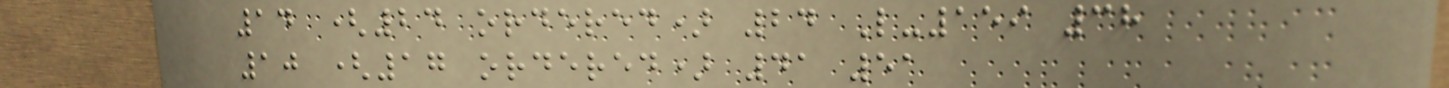14 (24 ordered) 24 L-159 38
10 (17 ordered) 41 51
